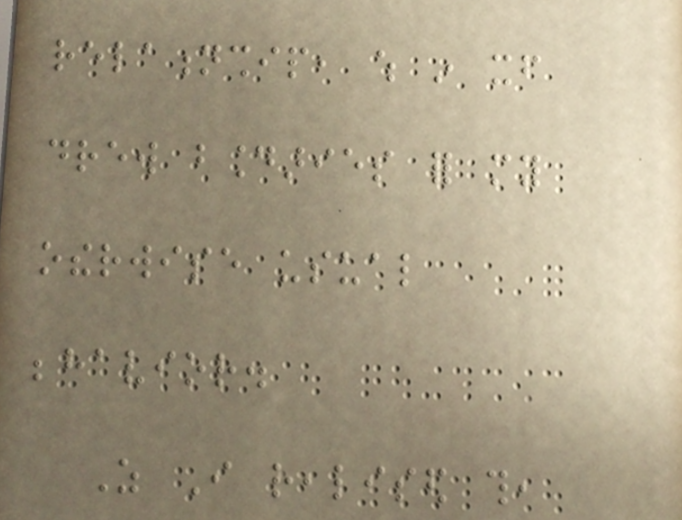relationship, which in itself
drew boundaries for my
otherwise usual
behavior.
As I realised this,
